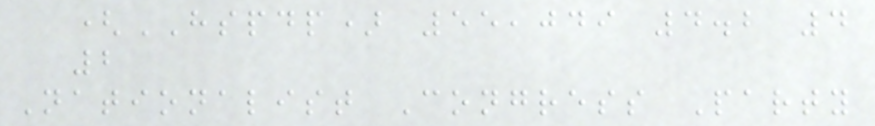(HSPDP) 55,049 4.2 4
2
Nationalist Congress Party
